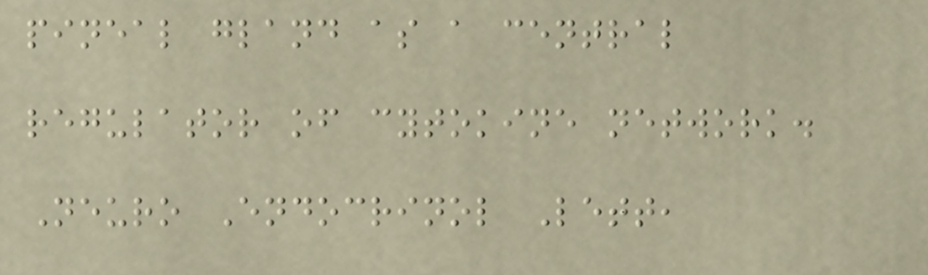pineal gland as a central
regulator of cytokine network.
Neuro Endocrinol Lett,
